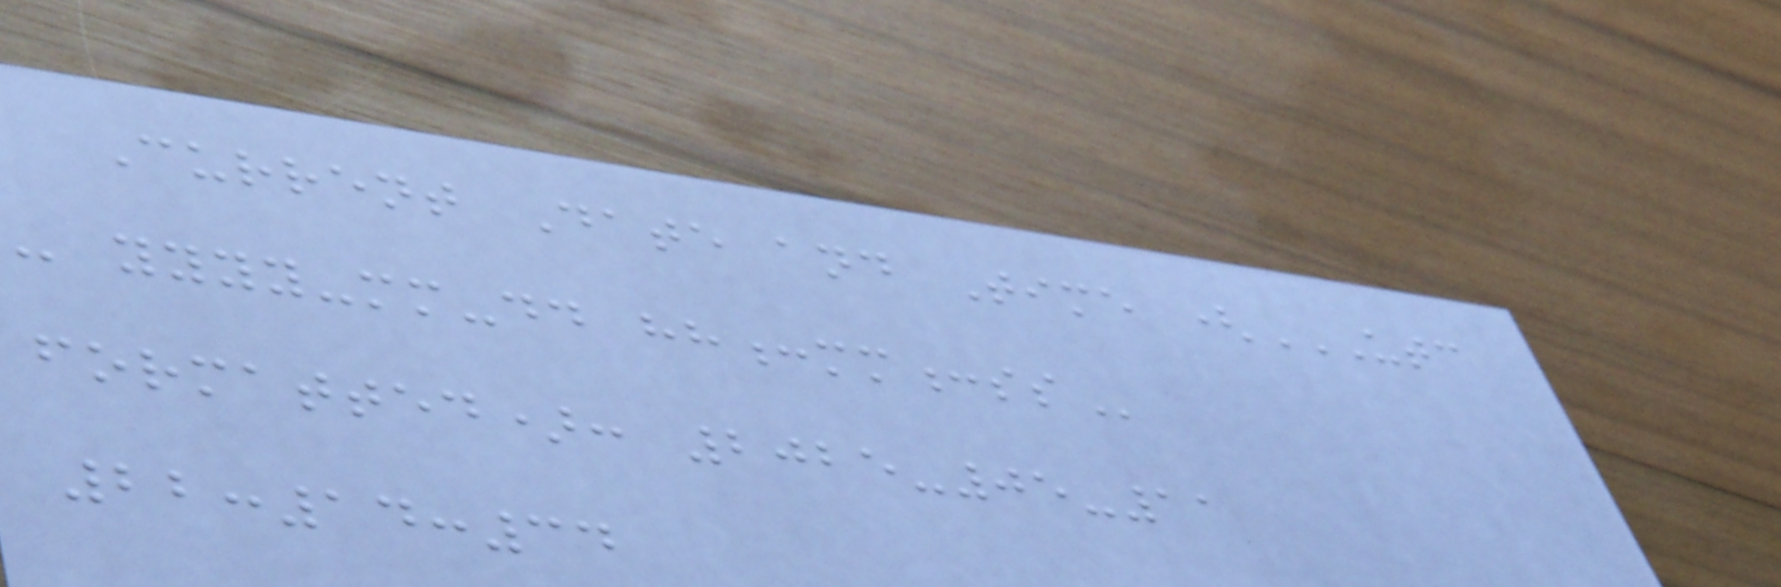Current Date and Time (UTC
- YYYY-MM-DD HH:MM:SS
formatted): 2025-05-11
22:14:34
